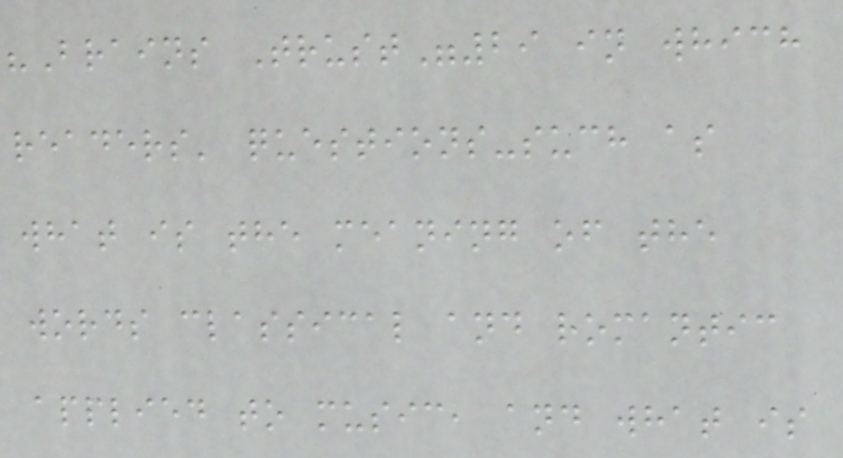"Brains Trust"29 in which
readers' questions-such as
what is the meaning of the
words classical and romantic
applied to music, and what is
